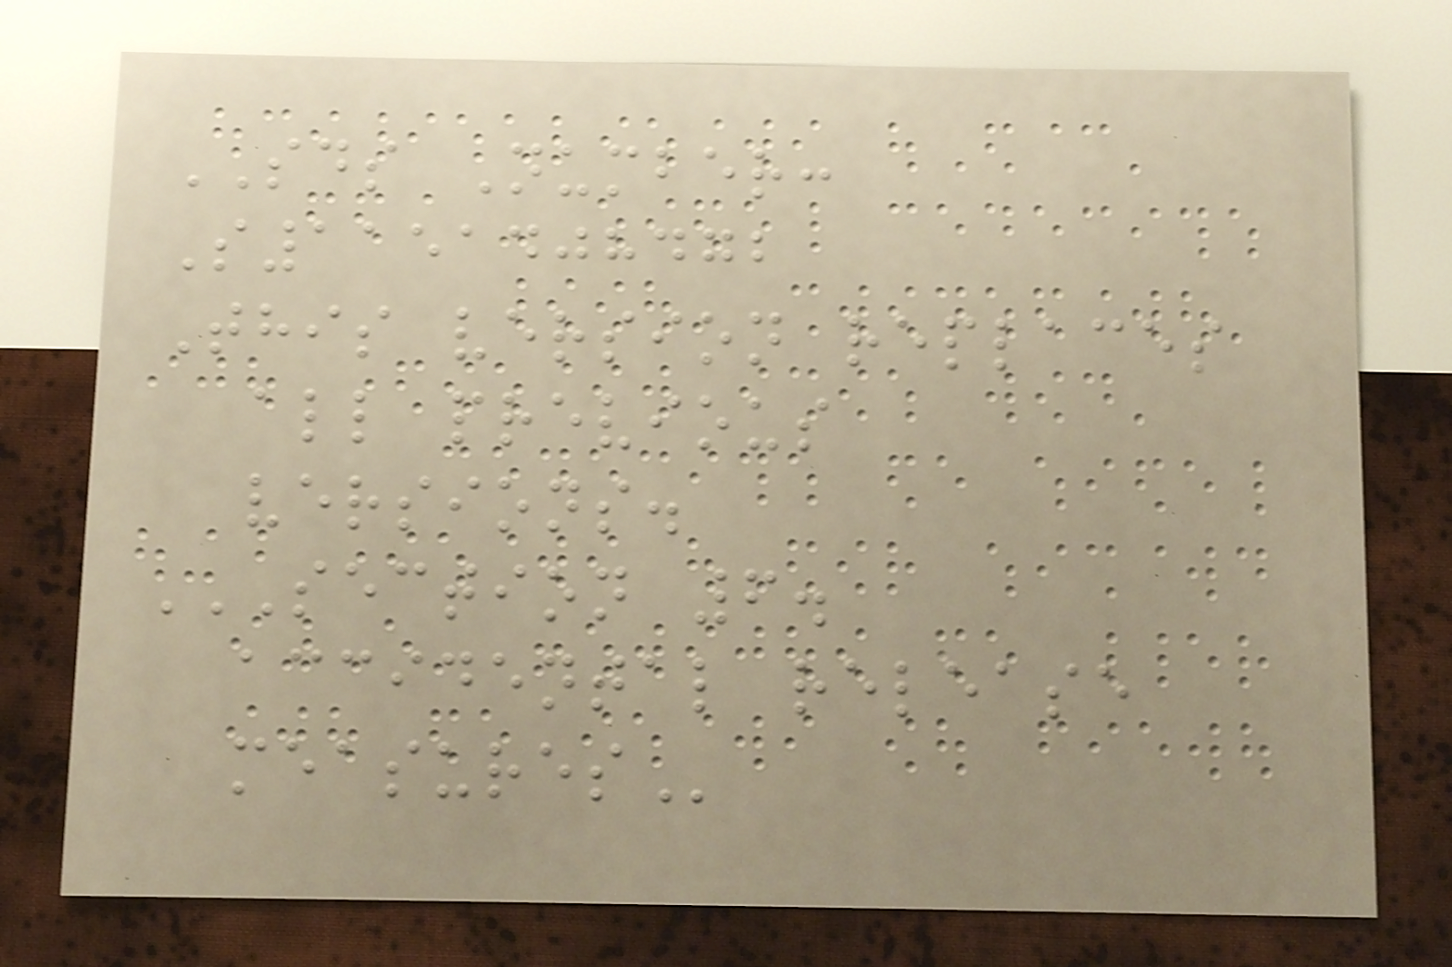SDS Number:
S1151408472
This version replaces
all previous
versions.
SECTION 6.
ACCIDENTAL RELEASE
MEASURES
